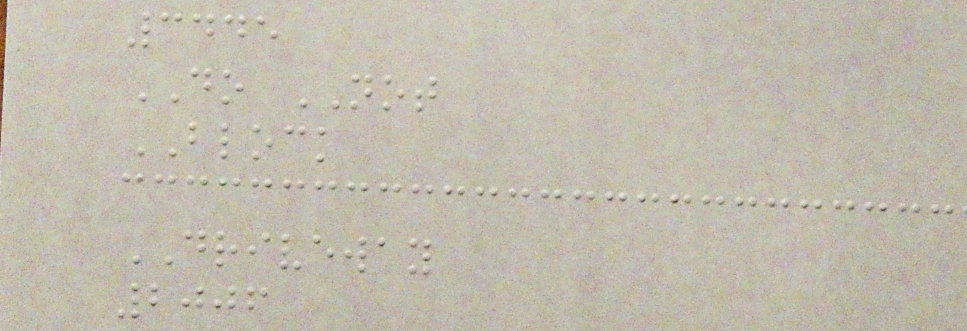3445
DO NOT
BLOCK
DRIVEWAY
2006
